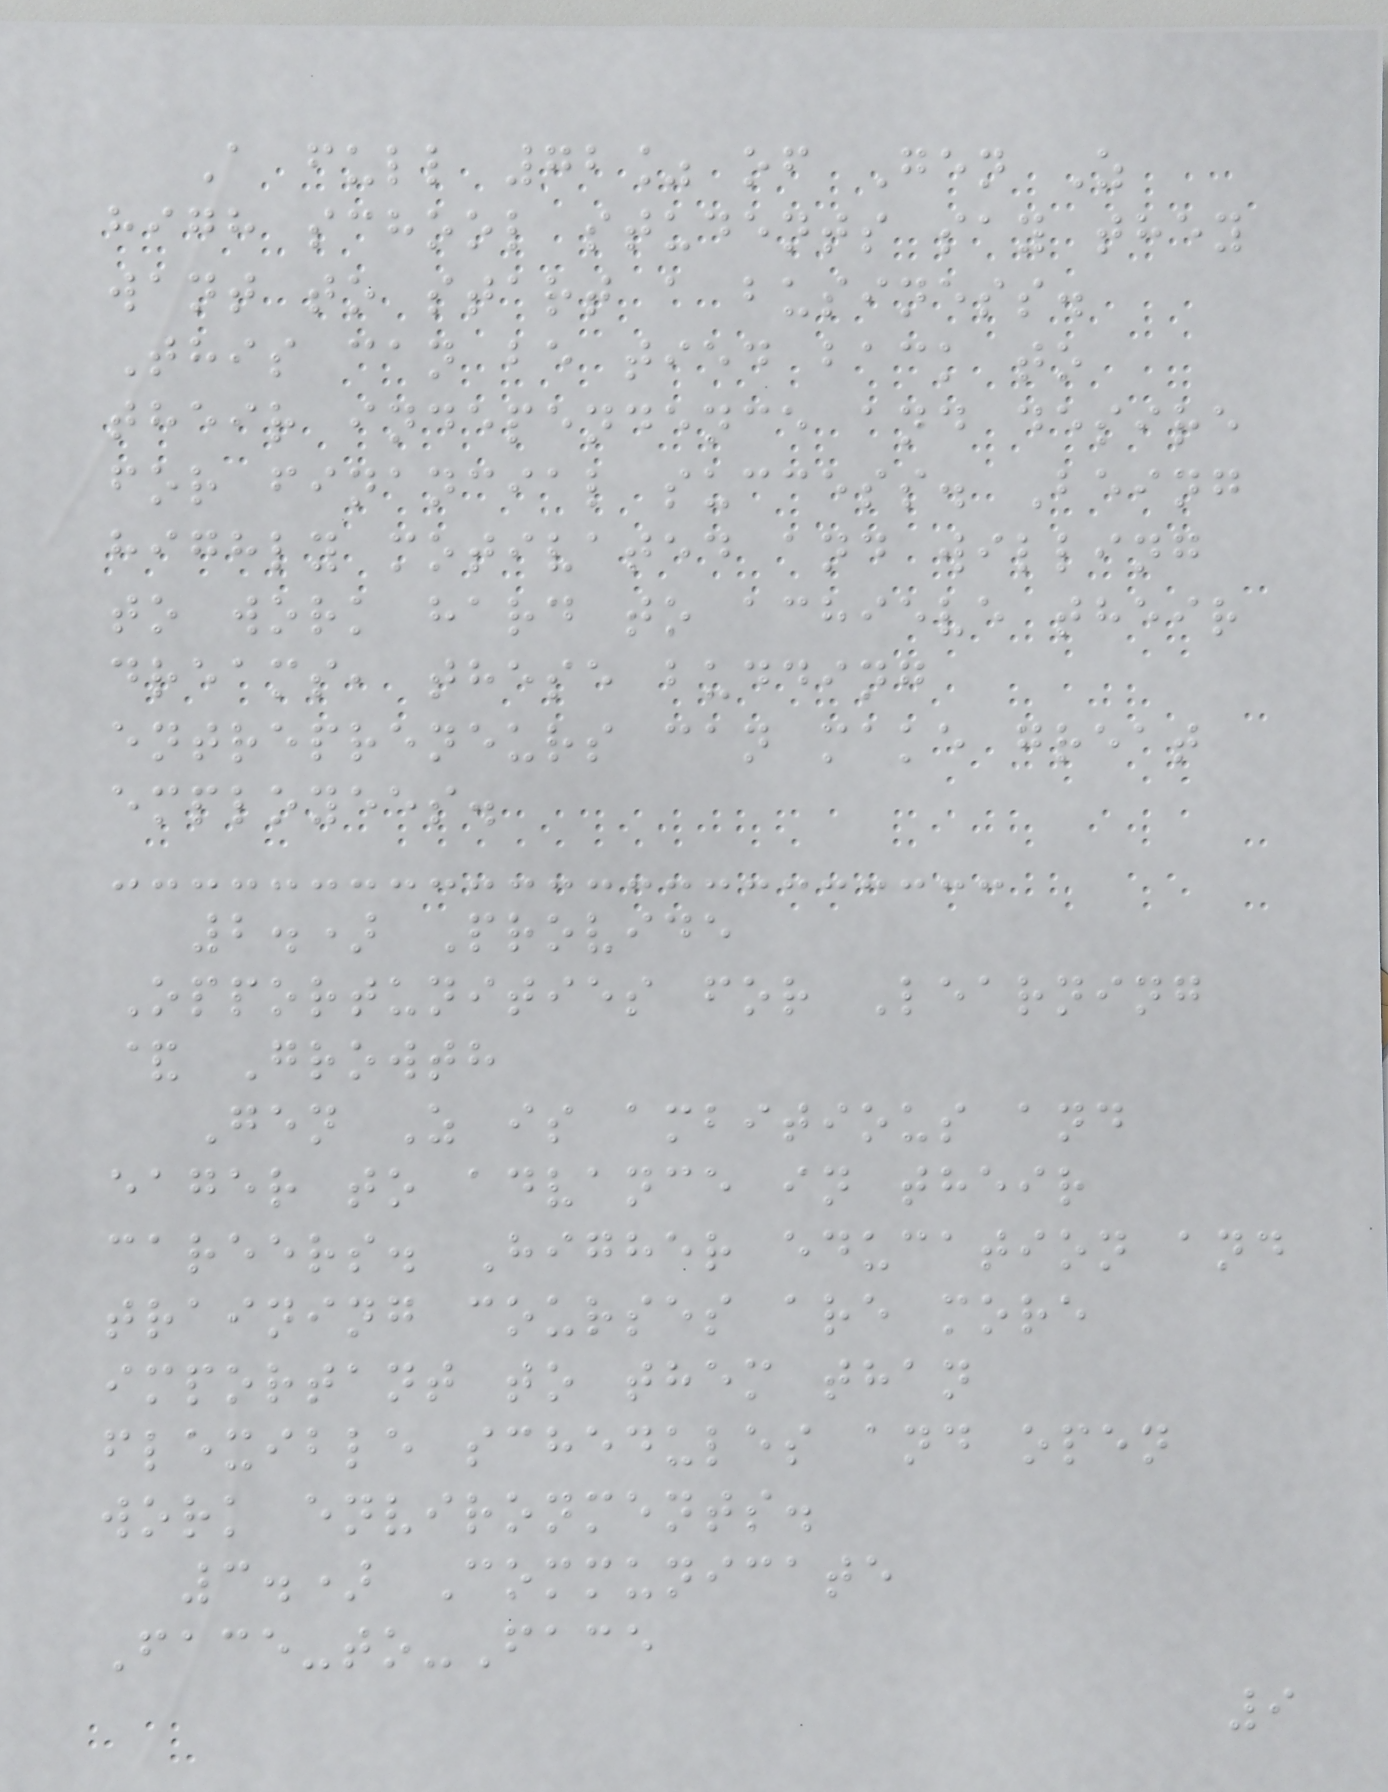A full 72% of Gen Z
high school students say they
want to start a business.
This can be tied back to
their independence and desire
for financial success. Being
highly motivated and willing
to work hard to achieve their
dreams, these budding
entrepreneurs can make great
employees.
2.) Provide
Opportunities for Learning
& Growth
Gen Z is ambitious and
eager to advance in their
careers. Higher education and
training courses are more
important to them than
flexible schedules and open
work environments.
3.) Communicate
Face-to-Face
9
